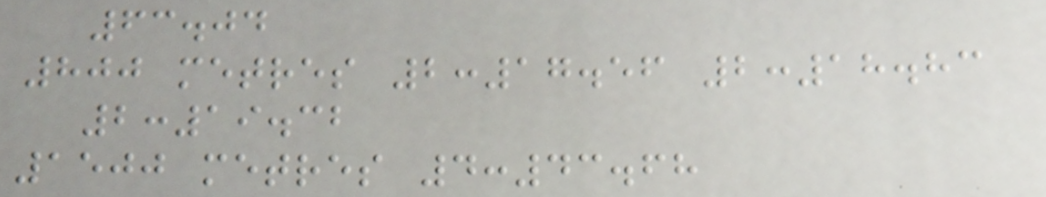63.04
800 metres 2:17.56 2:18.83
2:19.32
1500 metres 4:43.68
